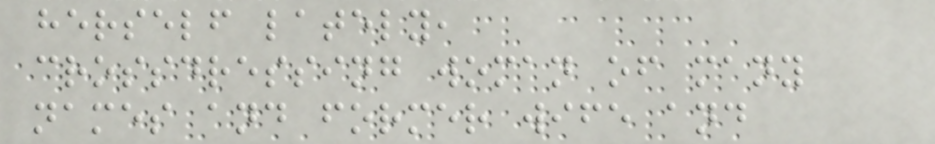herself lately,
crossdressing woman of many
names and former wife and
